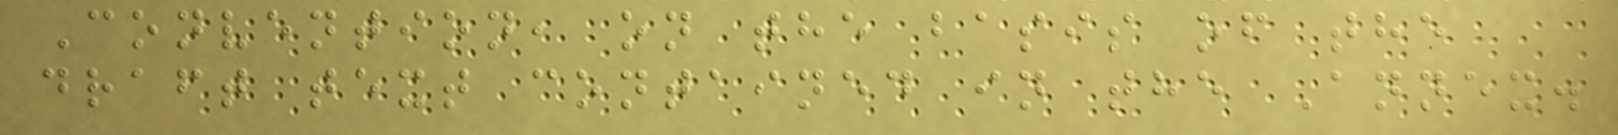Convention, on the basis of the
draft text contained in the Annex.
